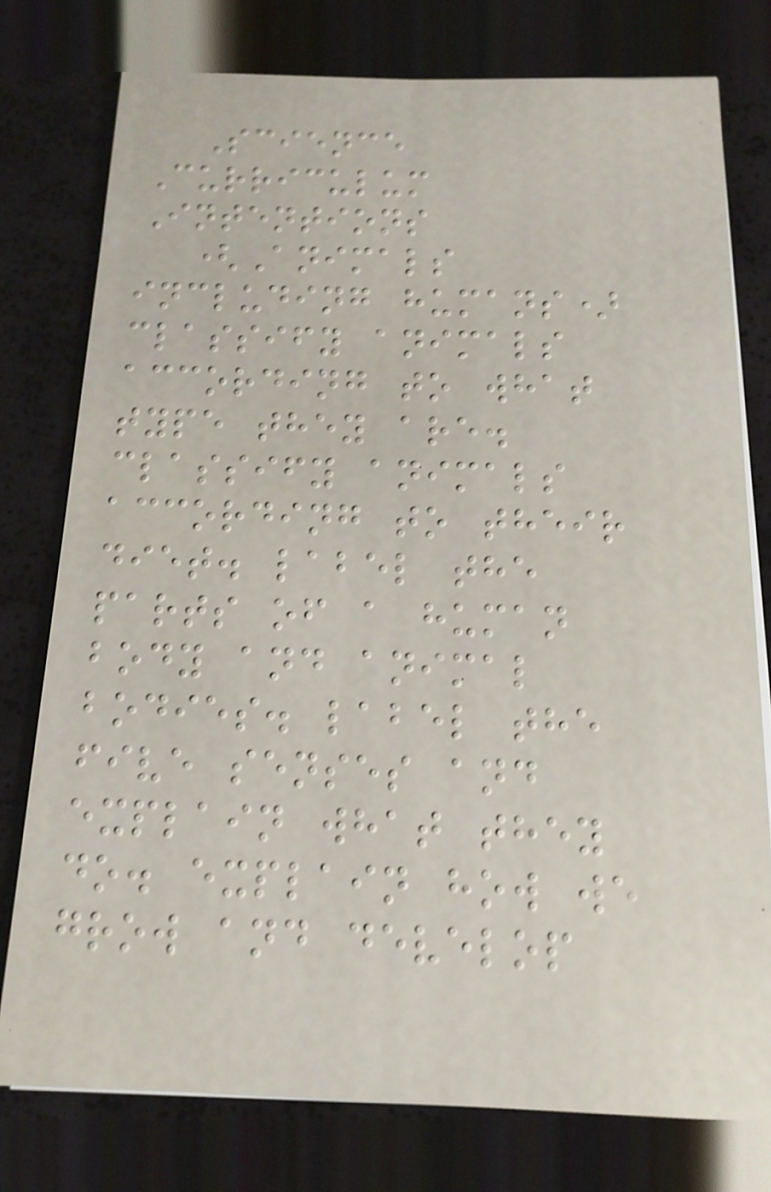Science
Curriculum
Intentions
(Animals
including humans)
classify animals
according to what
type they are.
classify animals
according to their
diet. label the
parts of a human
body and animal
bodies. label the
five senses and
explain what they
do. explain how we
grow and develop
